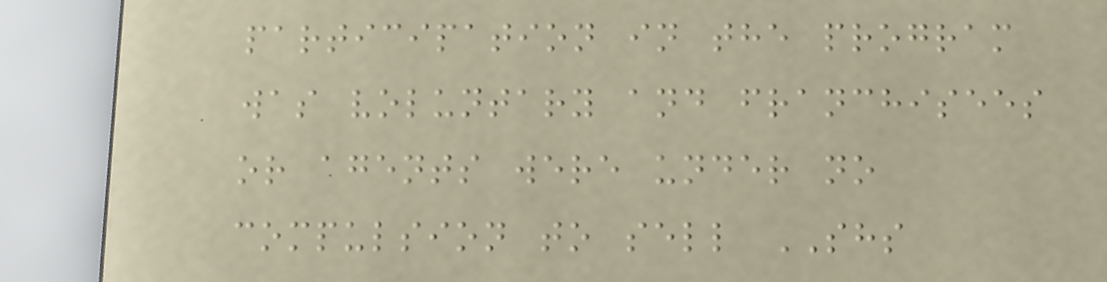participation in the program
was voluntary and franchisees
or agents were under no
compulsion to sell SHS
